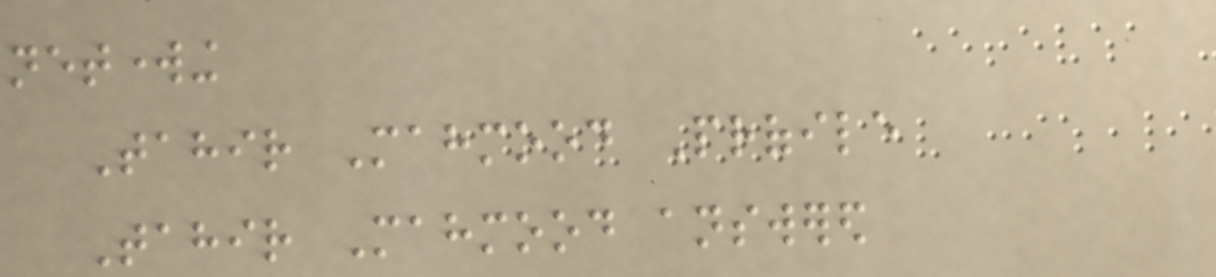networking
Tahir Mahmood Profile
Tahir Mahmood answered
